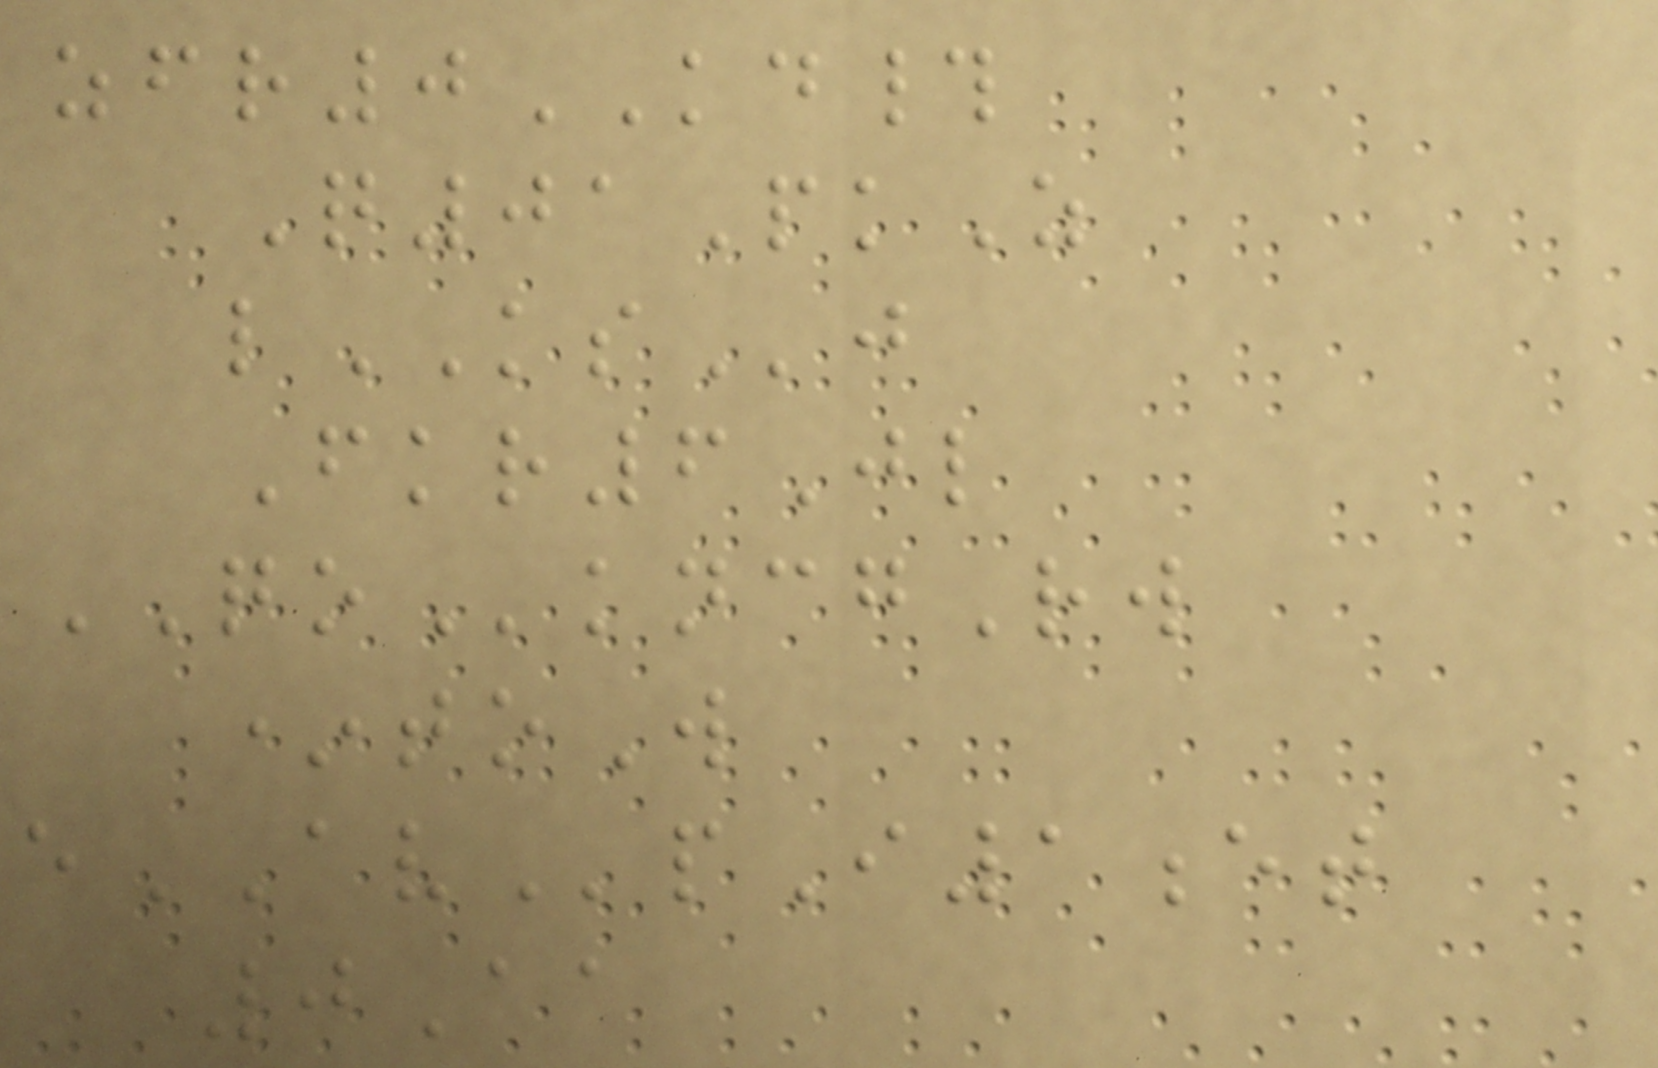zfr0KD#
Q01PkZ
lKSj
Fkr6Jl
QOkncgRw
*toW
eAVpI1et
0Aa
